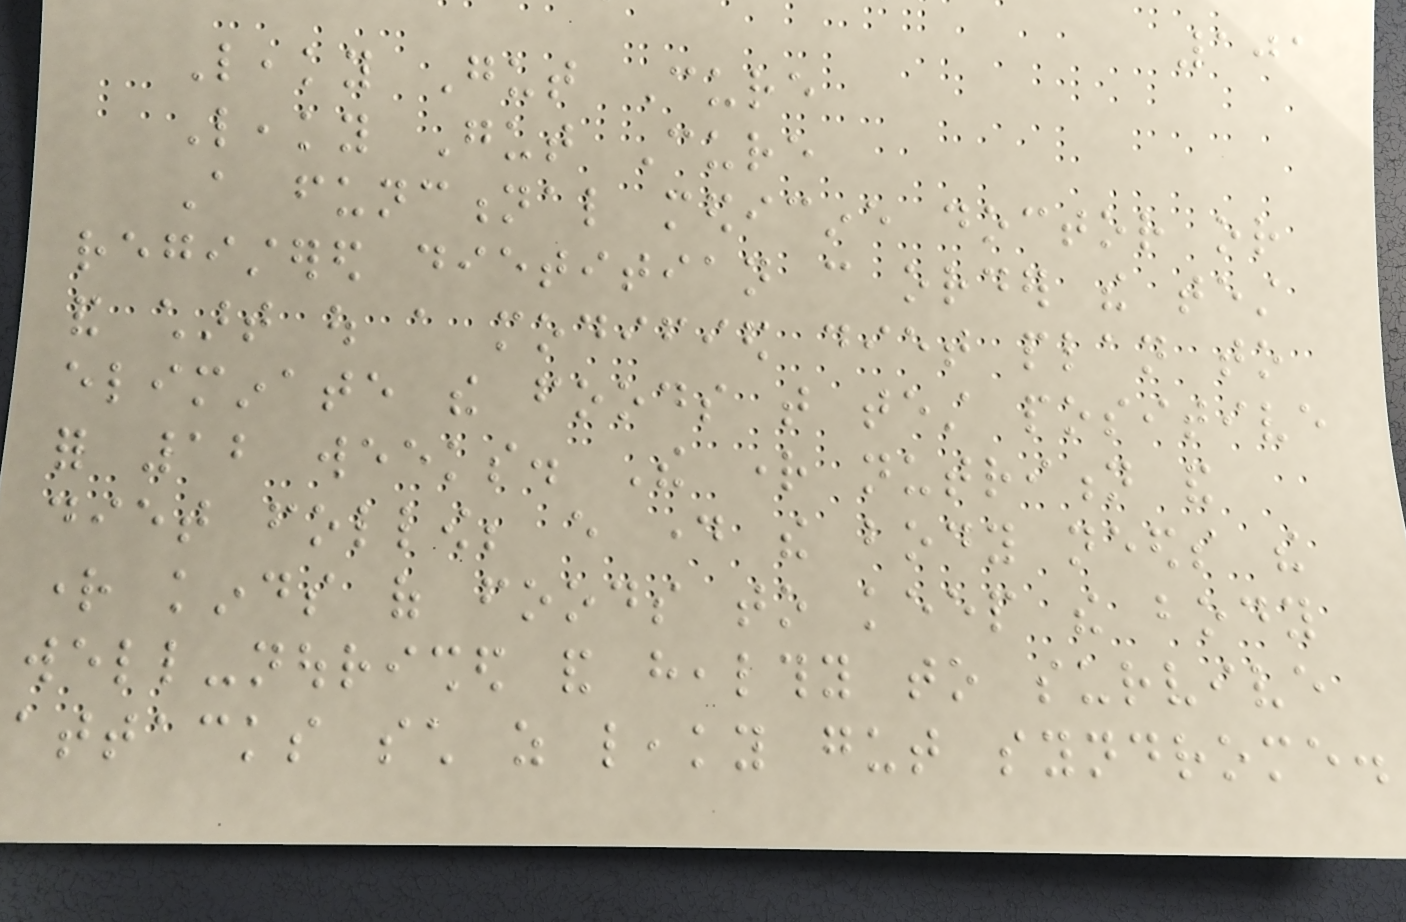101
Leaky Gut Cure
Leaky Gut Cure
A functional medicine doctor or
registered dietitian can order the test
and chart out a modified diet plan to
eliminate the foods that test positive
for 12 weeks. The right nutrition and
diet follow; every day the body needs the
right kinds of foods to keep the body
well-nourished and healthy to survive
attacks such as leaky gut syndrome.
